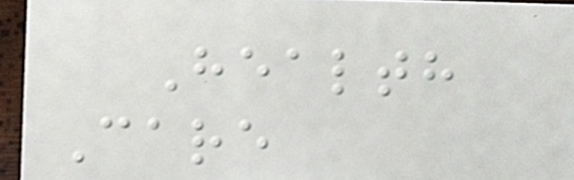Health
Care
